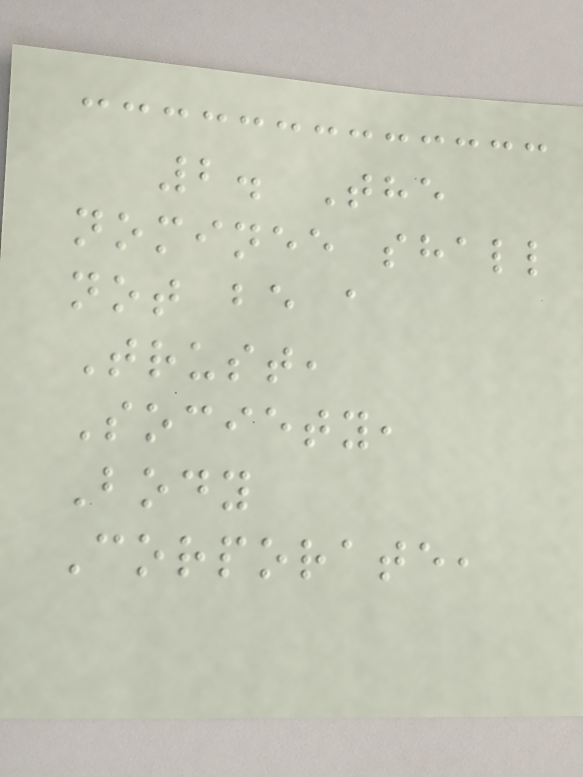2. The
nominee shall
not be a
Trust,
Society,
Body
Corporate,
